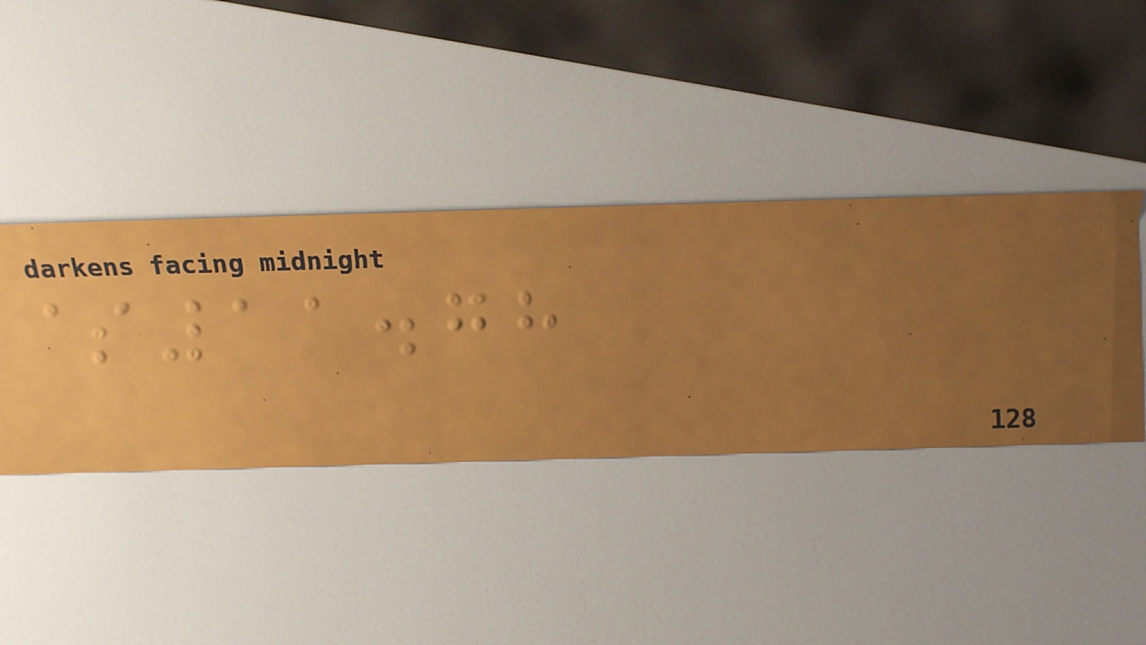$11.78
